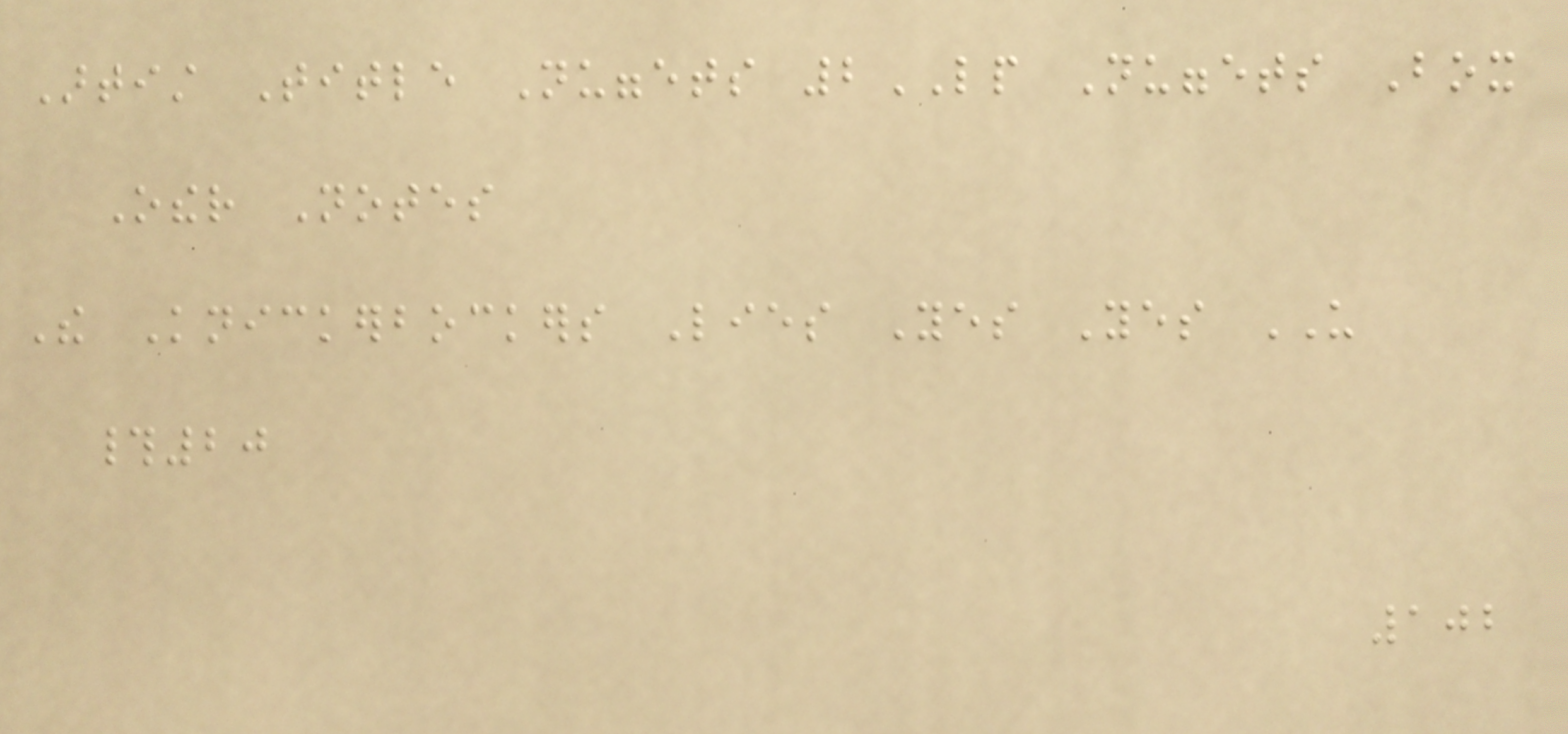Artist Title Nuggets 2LP Nuggets Box
Other Notes
The Knickerbockers Lies Yes Yes US
#20
102
